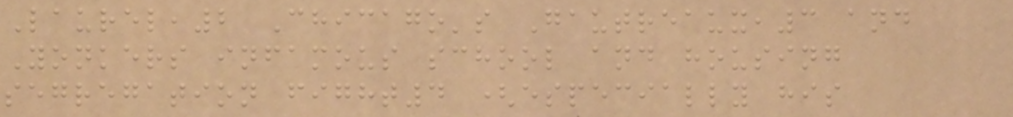Laurel,2 Chicago's Gautreaux,3 and
Yonkers infamous school and housing
segregation fight4 (especially his
